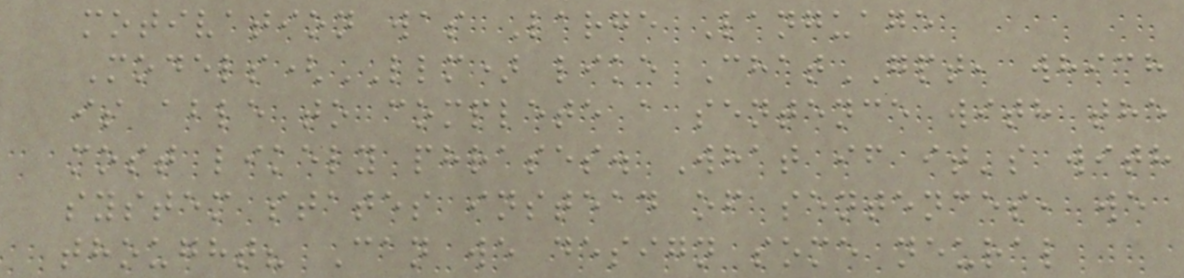motivation was Large Language
Models(LLM) like ChatGPT, which
is able to complete a sentence with the
most likely phrases. What if it's with
system states instead of sentences, we
thought? Can we design some neural
